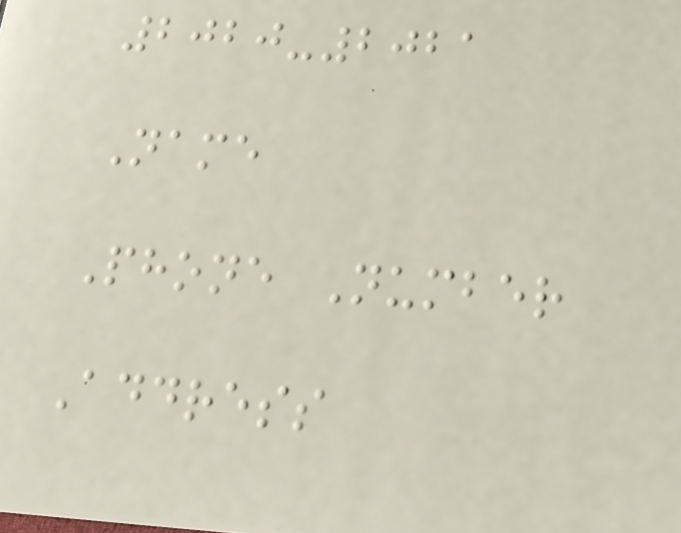2020-2021
Name
Phone Number
Address
